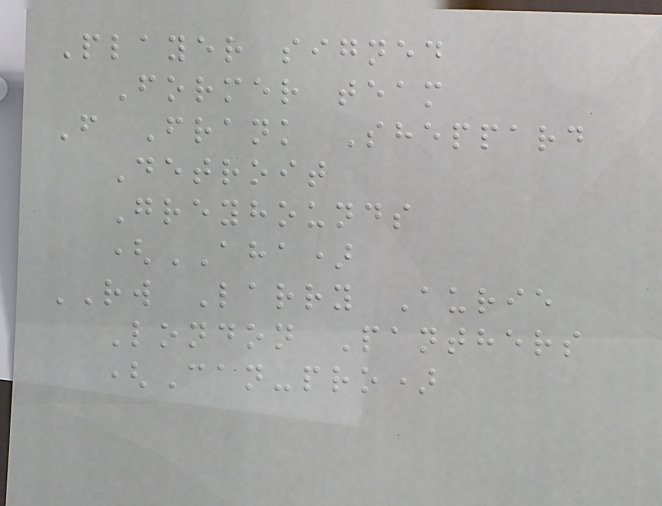Player signed
Former team
F Frank Sheppard
Detroit
Greyhounds
(AHA)
RW Larry Aurie
London Panthers
(Can-pro)
